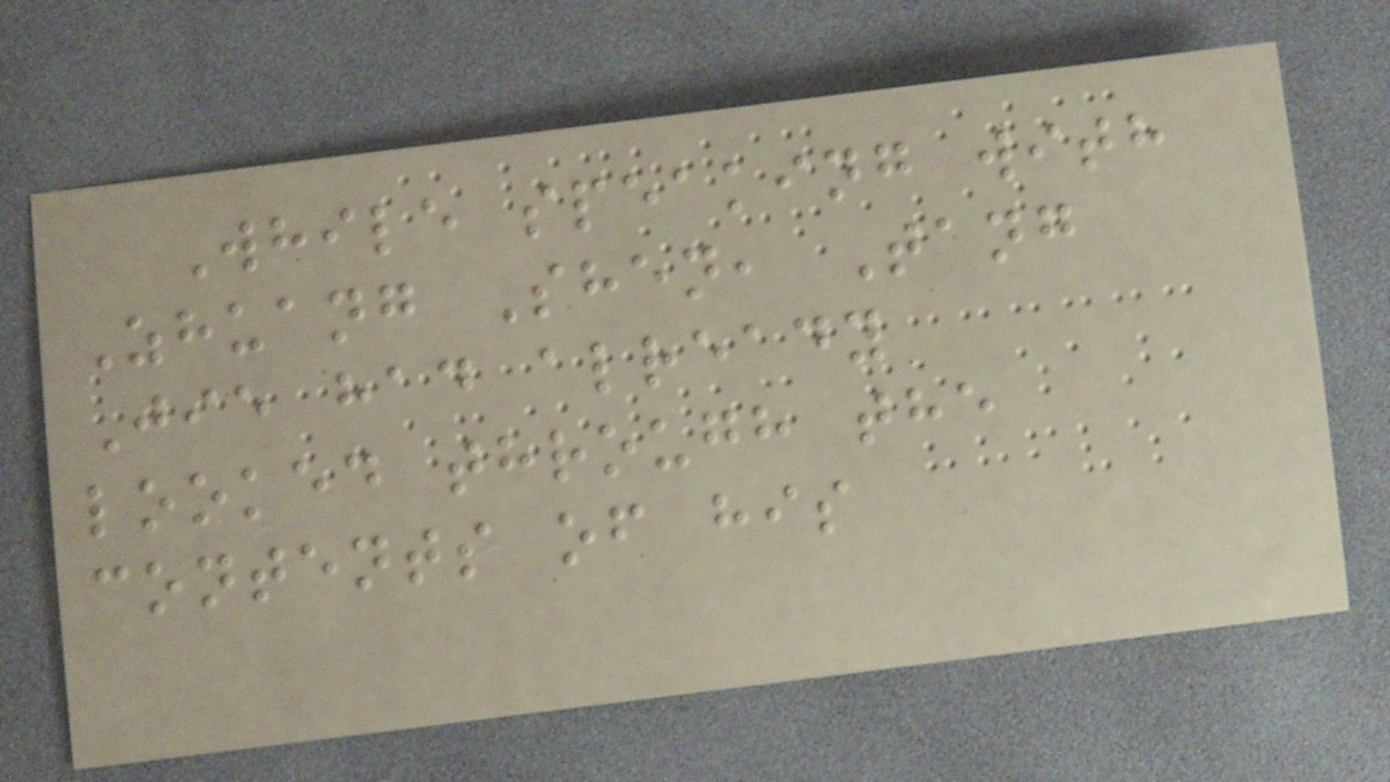While speaking with
Zhuang Shen, Tang
Jie had already
looked through the
contents of his
